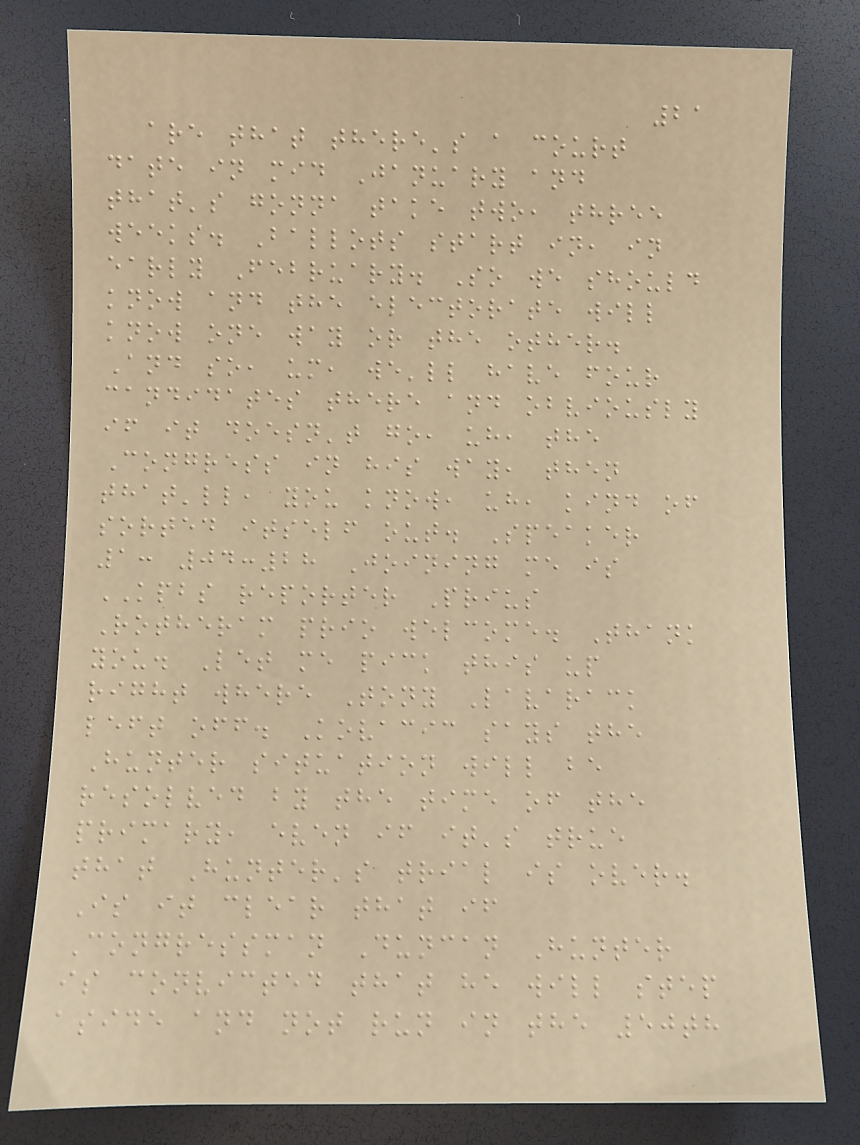21
are that there's a court
date in mid January and
that's gonna take two, three
weeks. Ballots start in, in
early February. So we should
know and the electorate will
know one way or the other.
And so, um, we'll have four
candidates there and obviously
if it doesn't go, uh, the
Congress in his way, then
that'll, you know, uh, kind of
sorted itself out. Speaker
1: 04:28 Joining me is
KPBS reporter Prius
Rotheram prio welcome. Thank
you. Let me pick this up
right where Tony Lavarack
left off. Kovacic says the
Hunter situation will be
resolved by the time of the
primary, even if it's true
that Hunter's trial is over.
Is it clear that if
Congressman Duncan Hunter
is convicted that he will step
aside and not run in the 50th
